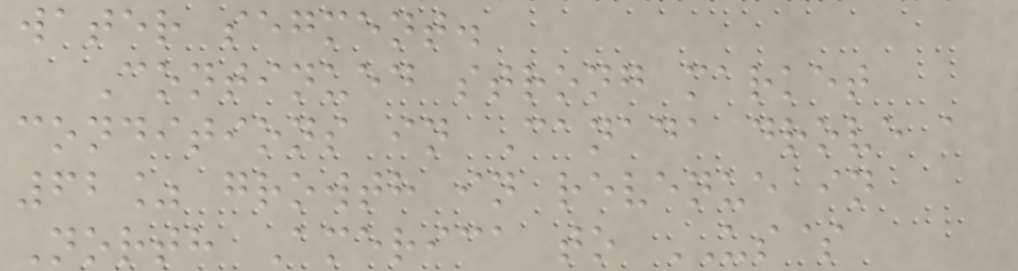water segment.
Continued strong market
conditions in Canada drove a
62% growth in revenue in
North America to US$
